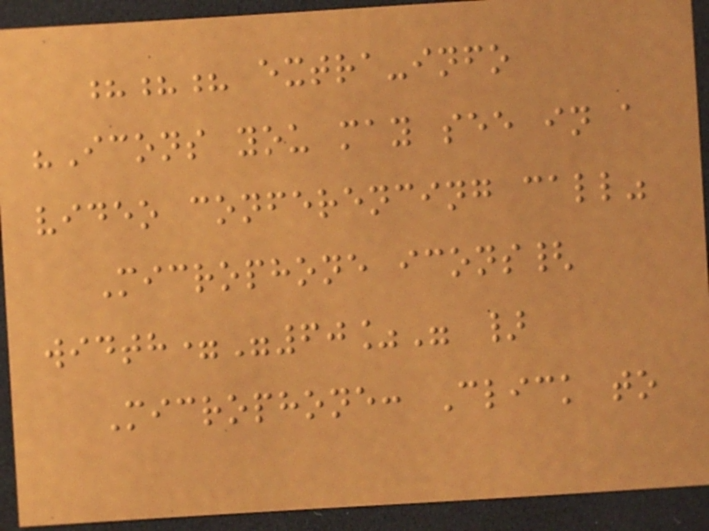??? extra-info
"Icons you may see in a
video conferencing call"
Microphone icons{
width="60%" }
Microphone: Click to
